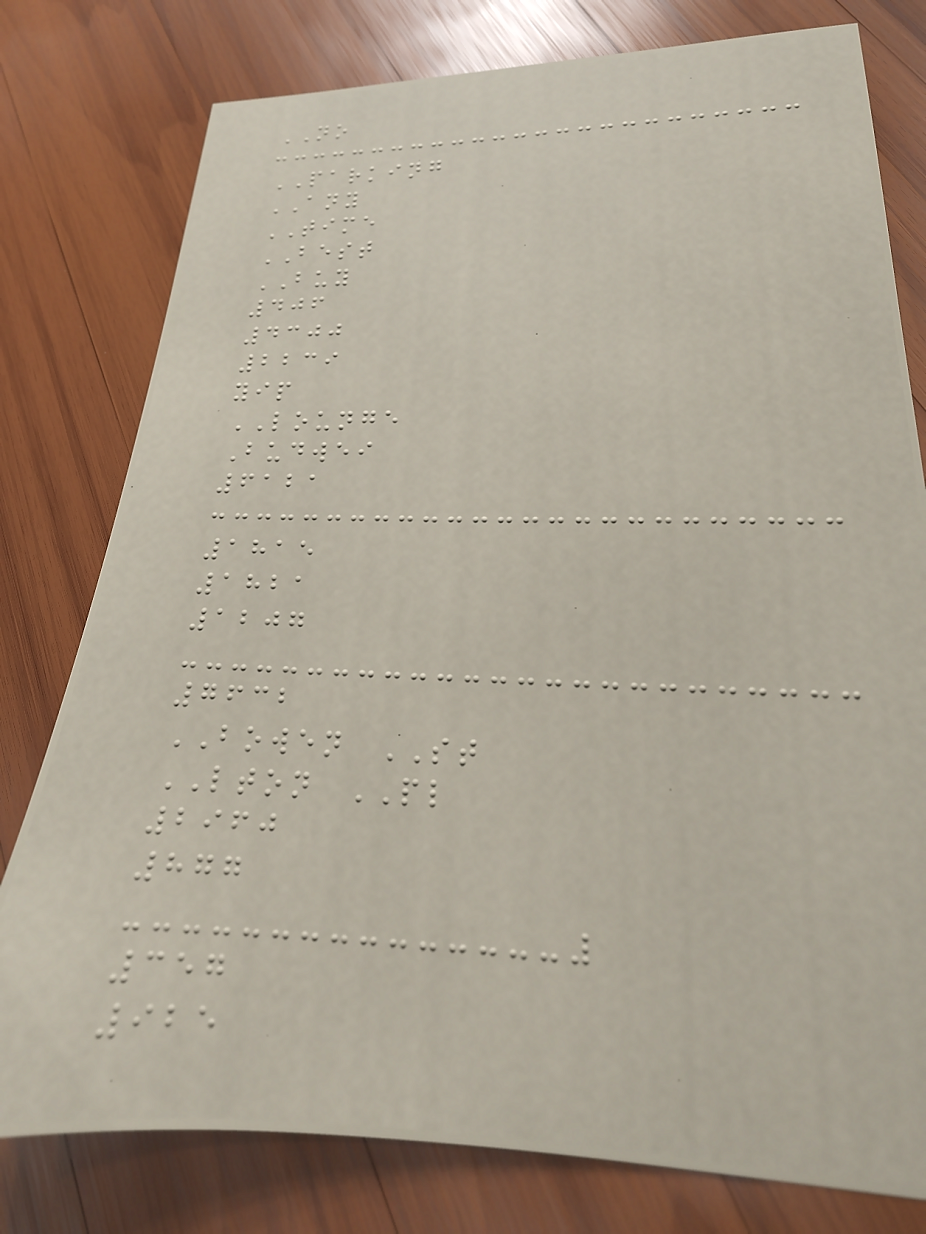NO
PARKING
ANY
TIME
BEST
BUY
406
4300
2239
yip
LOUNGE
Budwei
6121
1815
1821
1207
7632
BOWEN ST
LTON PL
2960
877
357
925
